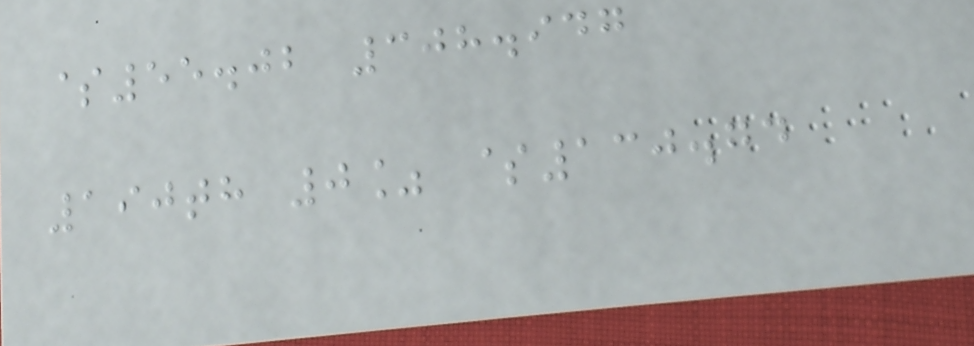$55.02 308.947
190th 0% $130.74
